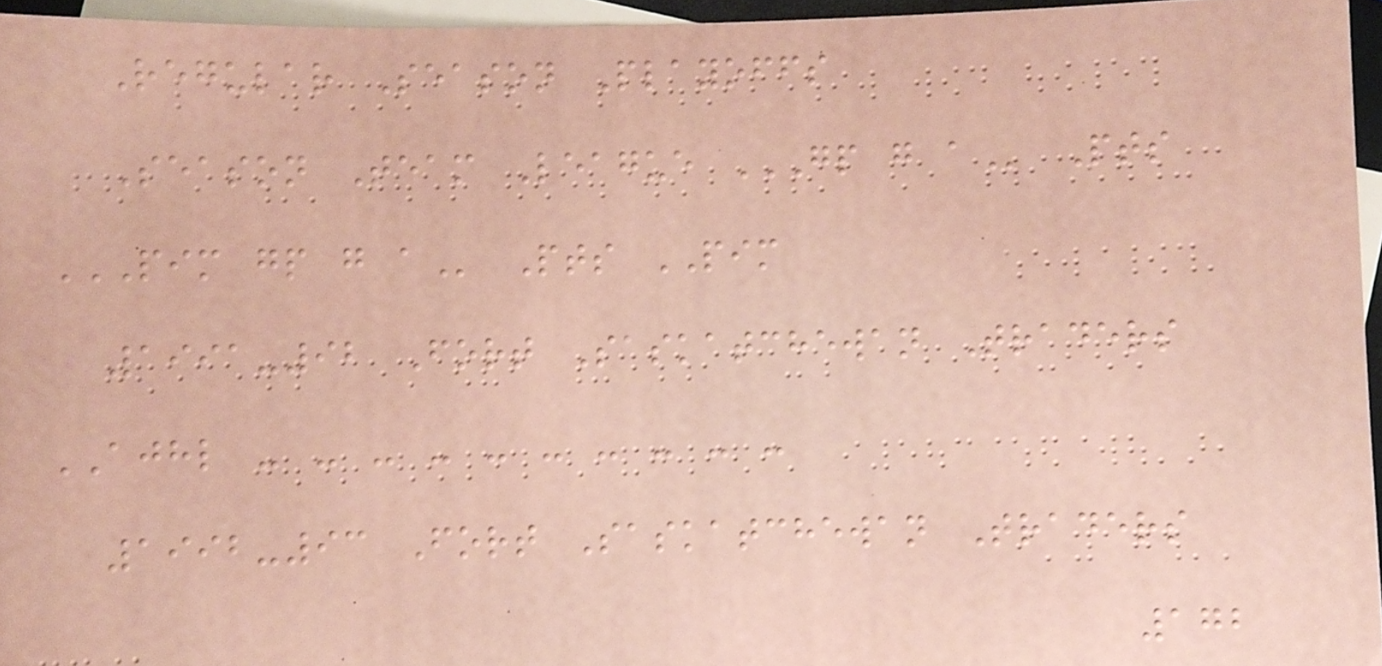Regular Season Playoffs
Season Team League GP G A Pts
PIM GP G A Pts PIM
1991-92 Fort Saskatchewan Traders
AJHL - - - - - - - - - -
1992-93 Fort Saskatchewan Traders
172
